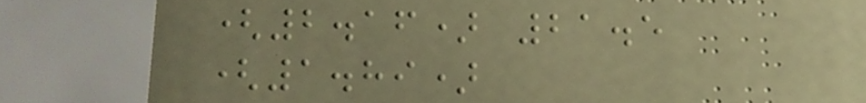(2.16) 21.5
(1.89)
